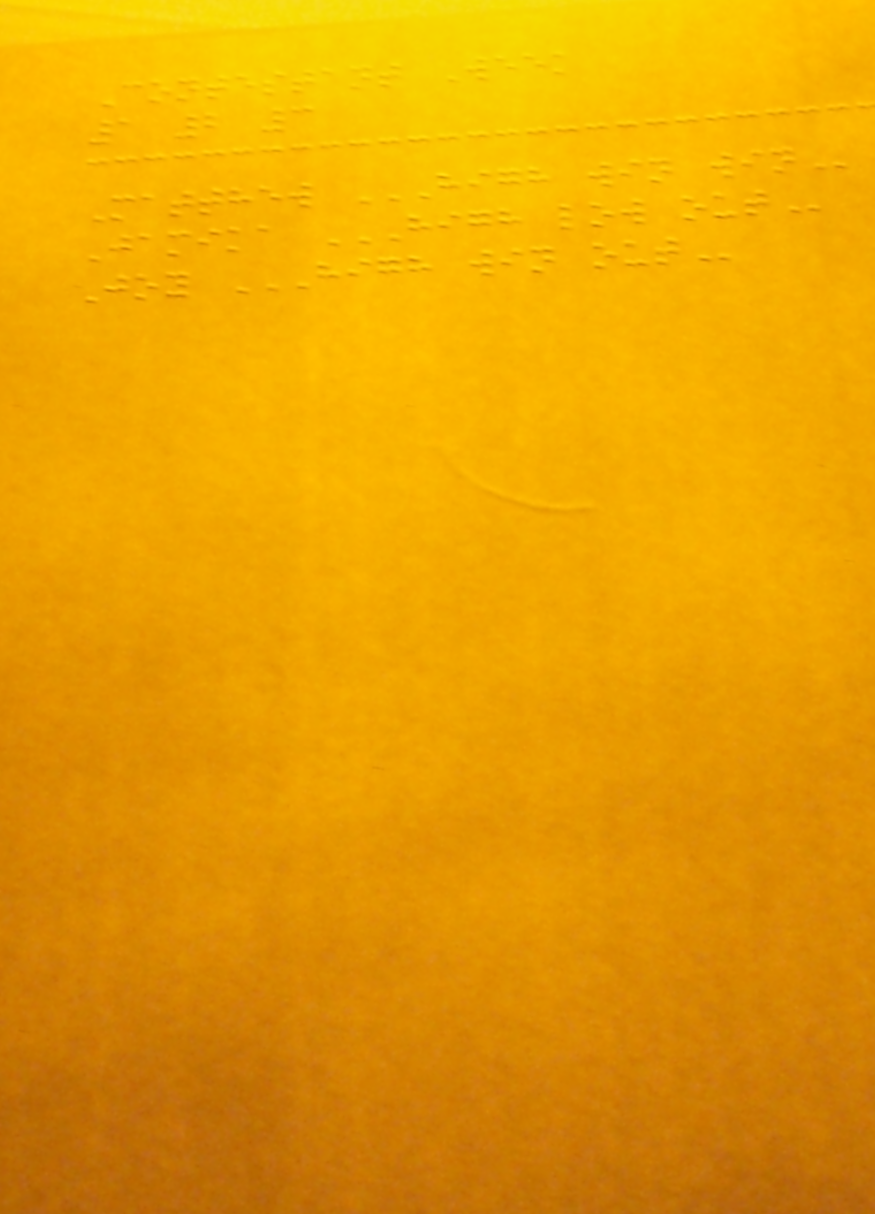Contestant Week
1 2 3
Matthew HIGH WIN WIN
Jamika HIGH LOW OUT
Joy HIGH WIN OUT
